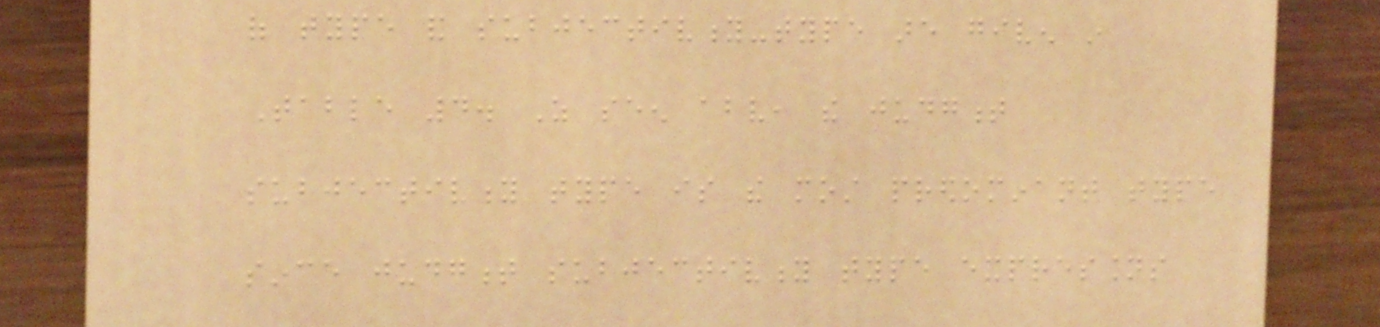of type and subjectivity-type are given in
Table 4. As seen above, the judgment
subjectivity type is the most predominant type
since judgment subjectivity type expressions
